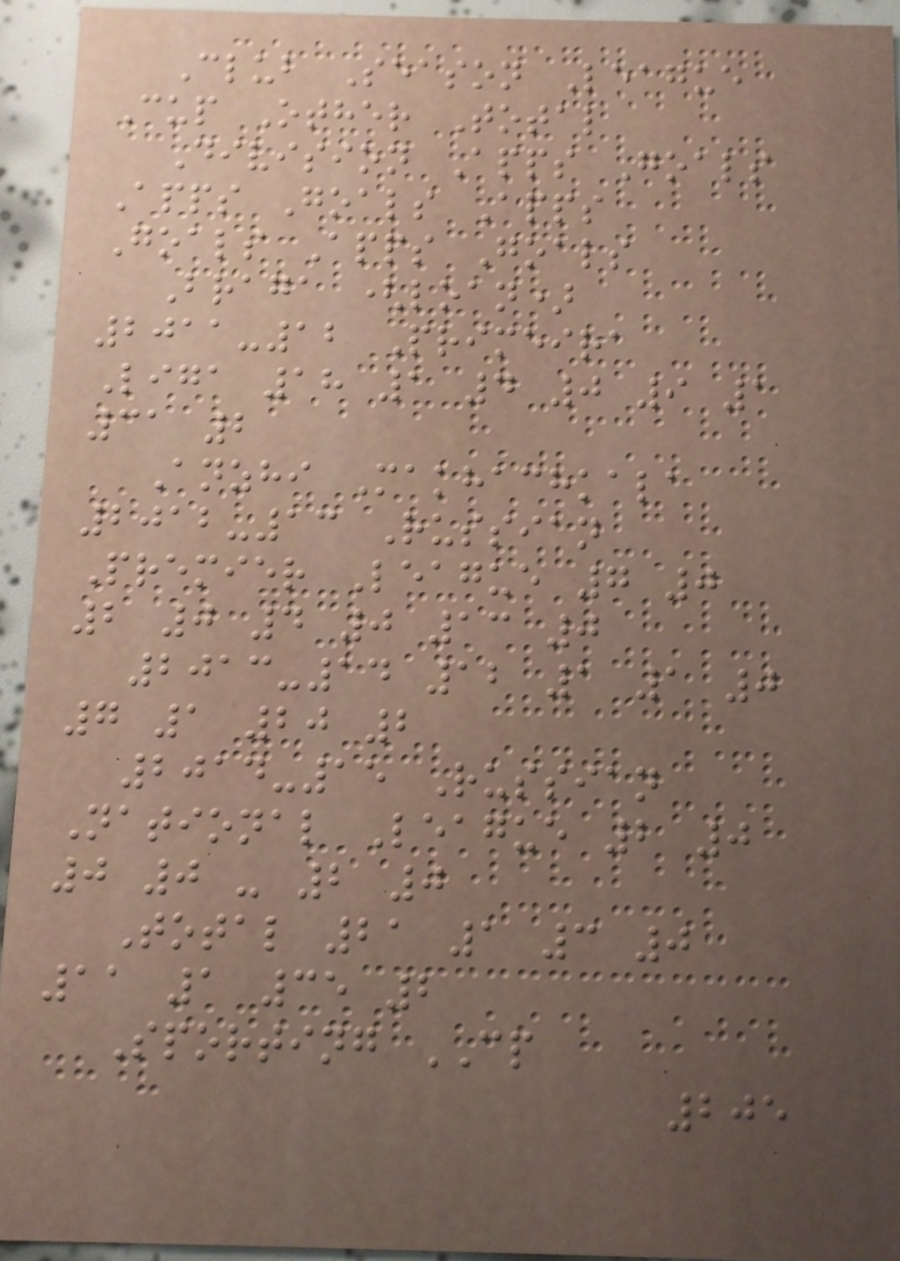Club Season League
Cup Other Total
Division Apps Goals
Apps Goals Apps
Goals Apps Goals
Braga (loan)
2011-12 Primeira
Liga 18 1 4 0 9 1
31 2
Anzhi Makhachkala
2012-13 Russian
Premier League 7 0
2 0 4 0 13 0
2013-14 12 1 1 0
7 1 20 2
2014-15 Russian
National League 2 0
0 0 - 2 0
Total 21 1 3 0
11 1 35 2
Sporting CP
205
